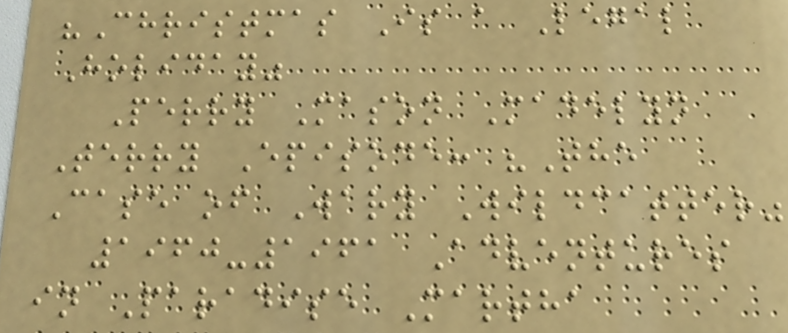"Christmas Is a Legal
Holiday"
Perry Mason Madelyn
Terry Episode: "The
Case of Wary Wildcatter"
1960-1961 Adventures
in Paradise Martha
